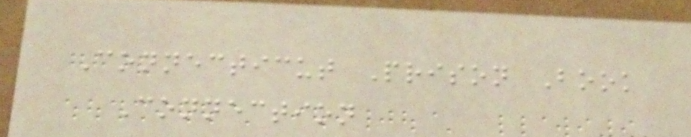Connecticut Prison Book
Connection
